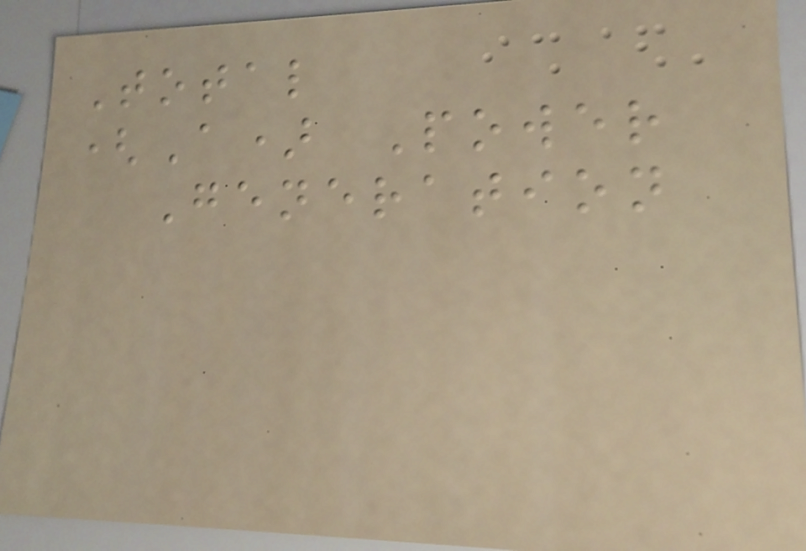Total
(A) Power
Generation
